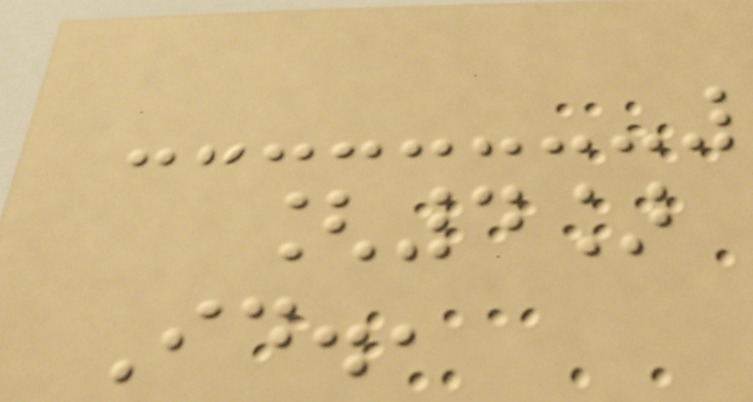[4]
Id.,
